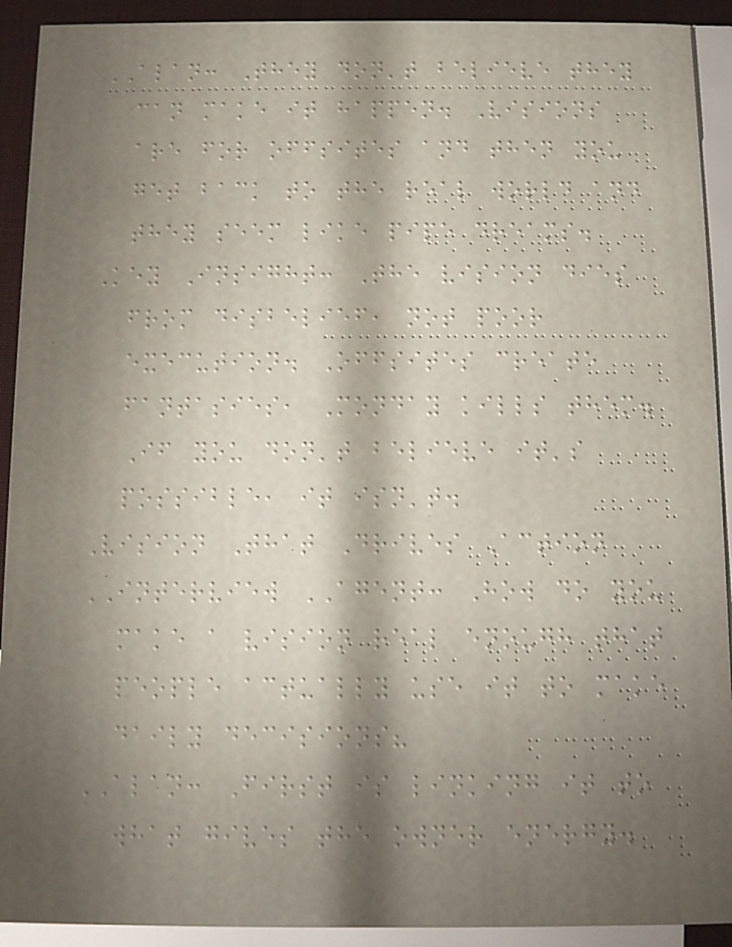ALAN: They don't believe they
can make it happen. Visions
are for offsites and then you
get back to the real world and
they seem like pipe dreams.
Key Insight: The vision dies
from disbelief, not poor
execution. Offsites create
fantasies, Monday kills them.
If you don't believe it's
possible, it isn't.
Vision That Drives Action
INTERVIEW AGENT: How do you
make a vision real enough that
people actually use it to make
daily decisions?
ALAN: First is linking it to
what gives the owner energy.
